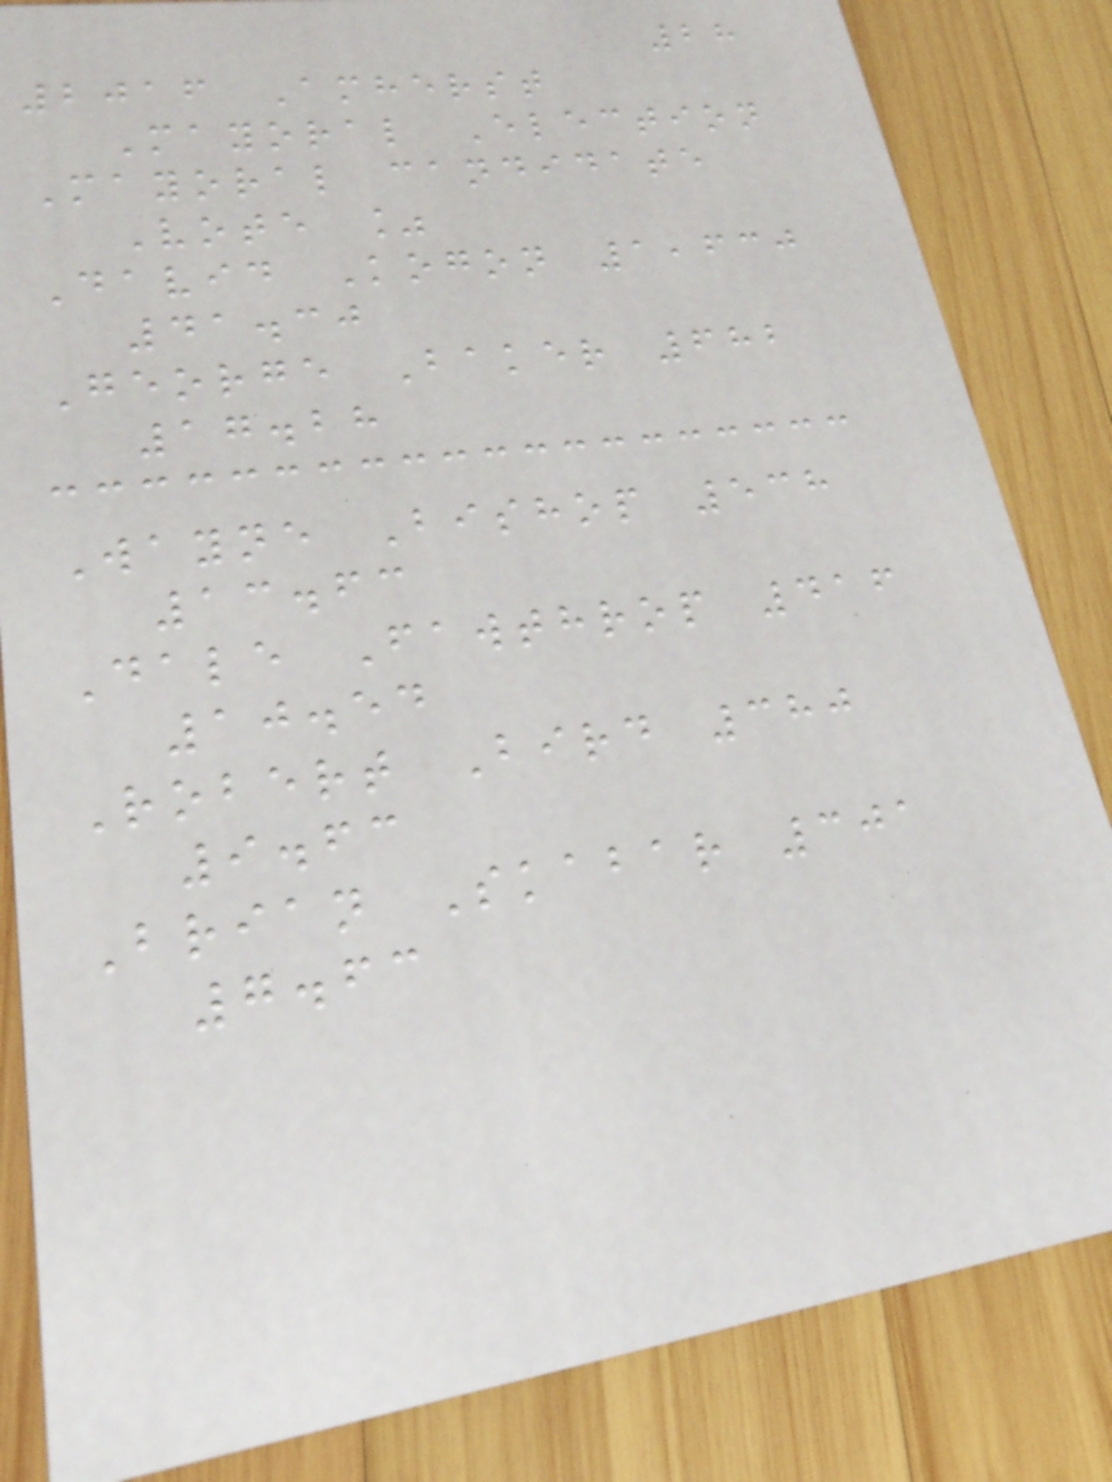28
2016 Amherst
Mayoral Election
Mayoral candidate
Vote %
David Kogon 1,630
41.30
George Baker 682
17.28
Wayne Bishop 538
13.63
Dale Fawthrop 416
10.54
Robert Bird 380
9.63
Brian Skabar 301
7.63
